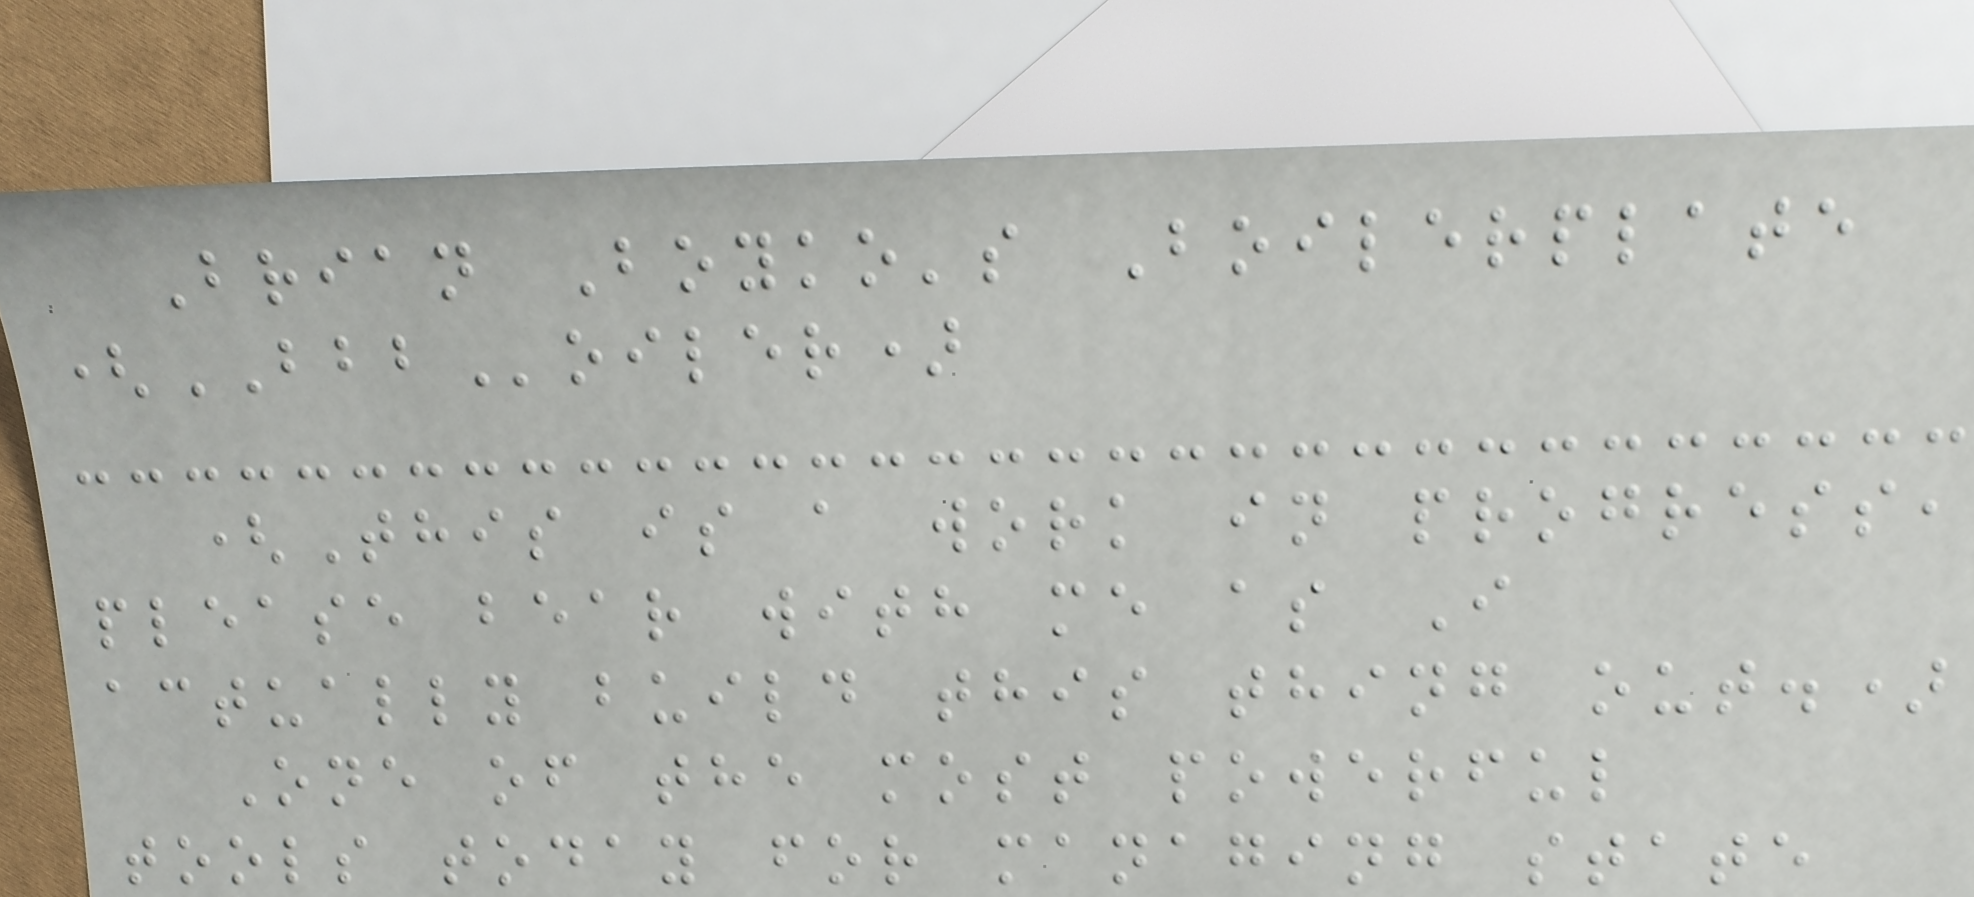Brian Boyko's Boilerplate
(BBBoiler)
(This is a work in progress,
please bear with me as I
actually build this thing out.)
One of the most powerful
tools today for managing state
